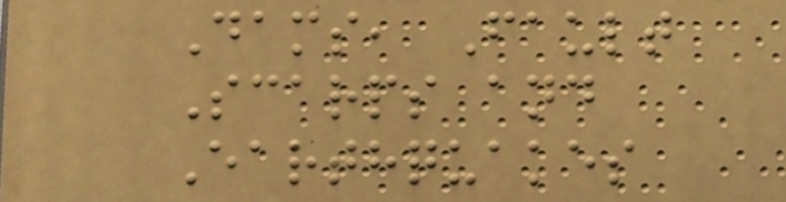Dams, Fault
Scarps and
Earthquakes
